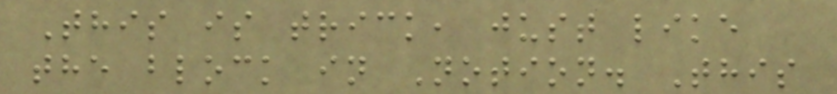This is trick, just like
the block in Notion. This
